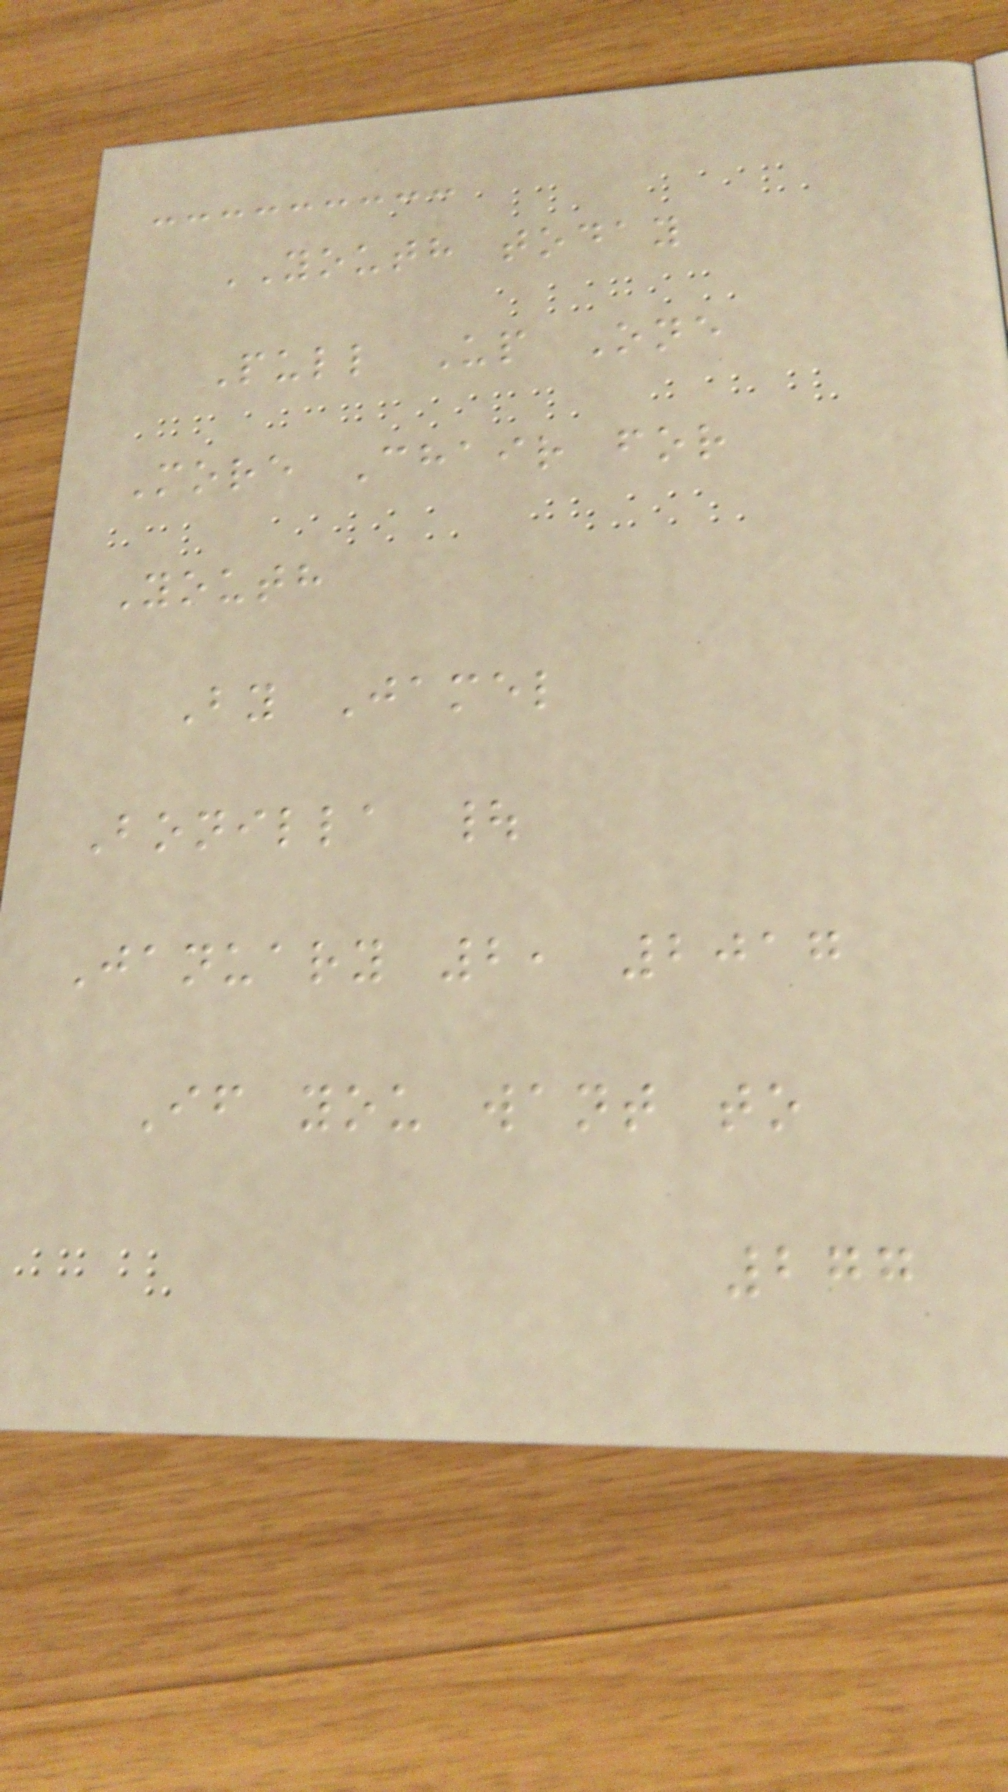YOUTH today
Pull Up One
More Chair for
Youth
By Jamel
Bonilla |
January 2, 2017
If you want to
277
